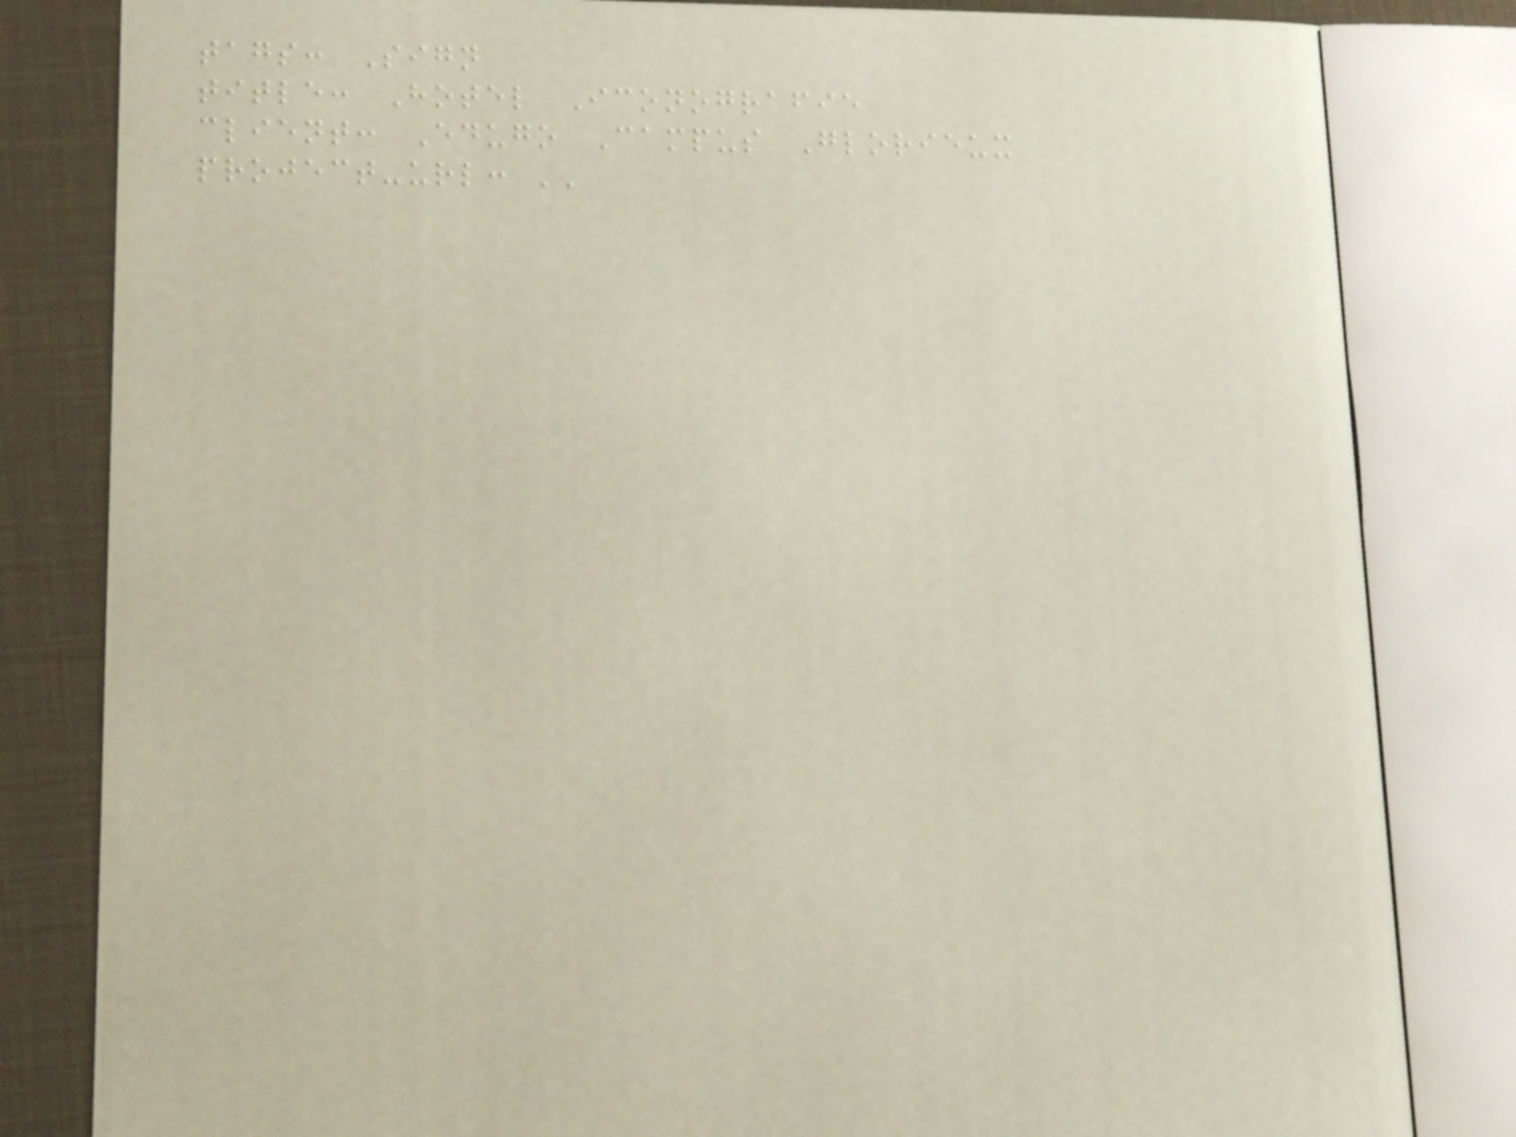tags: Sign
title: Hotel Iconografie
client: Edugo Campus Glorieux
project-url: ''
